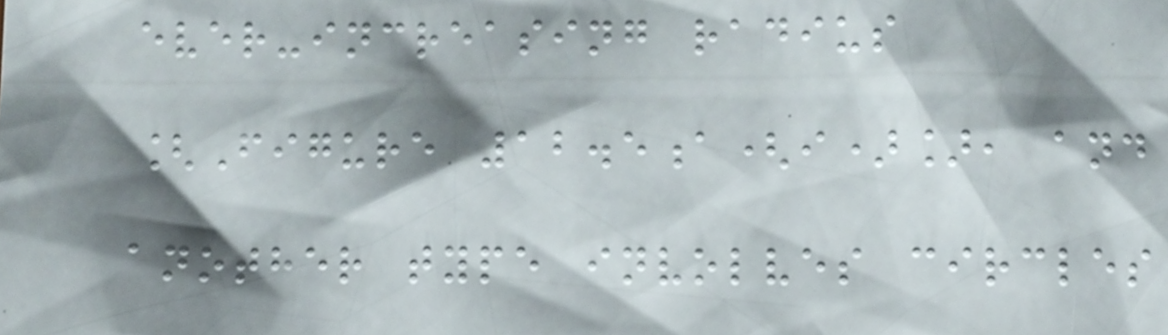ever-increasing radius
[Figure 12.5a(i)], and
another type involves circles
